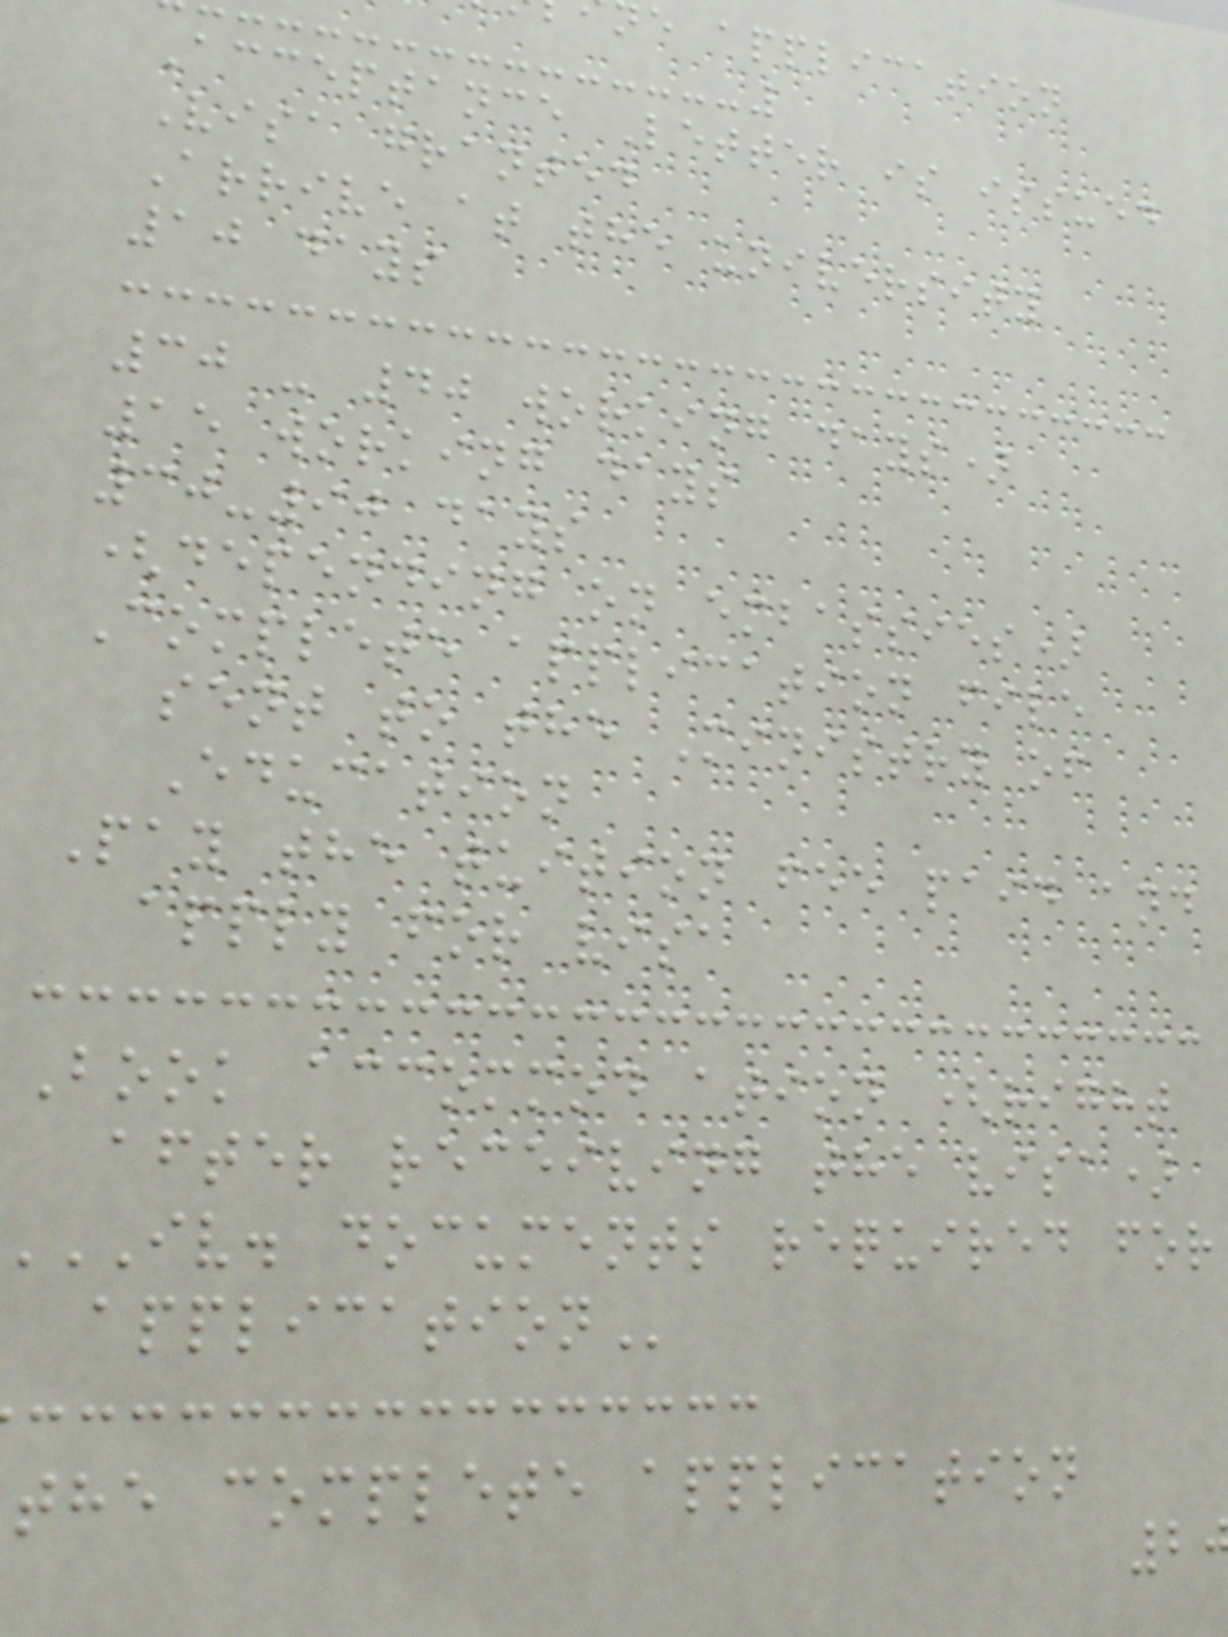e application
Acceptance Letter is issued
Visa granted
Arrive at the university
10 days
30 - 40 working days)
15 working days
30-90 days
(depending on embassies)
Complete application file
sent to the Ministry of
Education
Pay the tuition fee paid and
apply for visa
Book accommod ation (right
after receiving the visa)
IV. documents required for
the complete application
